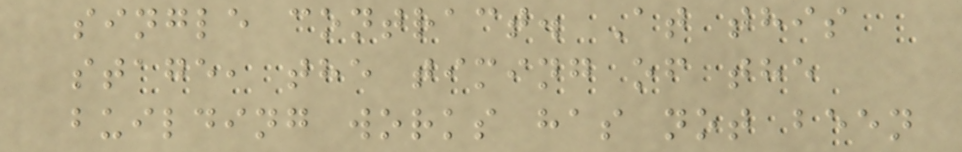single contract. At this
stage, the timing of the
building works has not been
